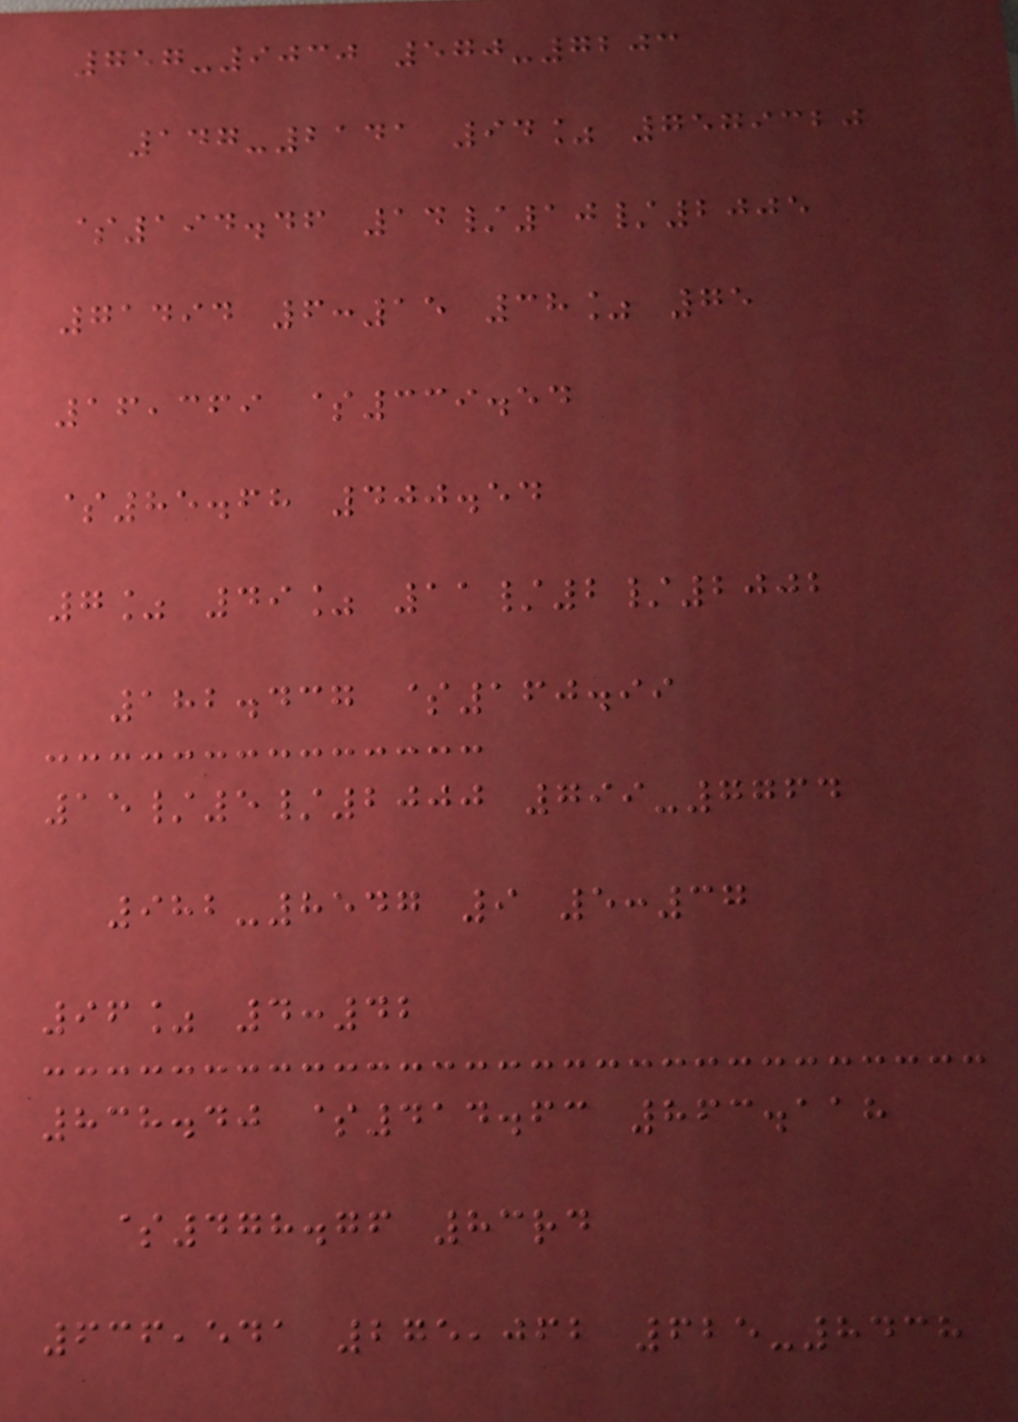757-9030 570-7203
147-2141 94% 7579320
$194.46 14/10/2005
71494 6:15 38% 75
16,369 $339.54
$85.68 400.54
7% 49% 11/2/2002
182.437 $160.99
15/5/2000 799-7764
982-8547 9 5:37
96% 4:42
838.40 $414.63 863.118
$478.76 83rd
636,541 275,062 625-8438
